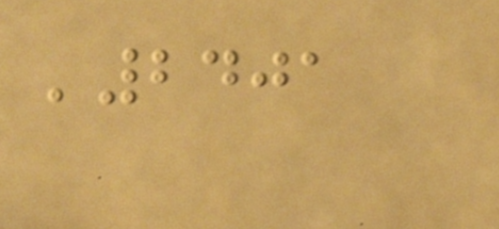'2401
